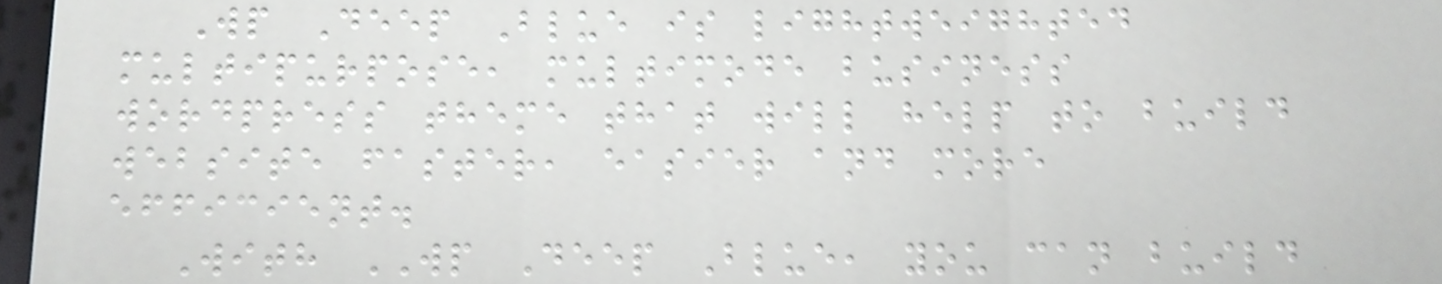Wp Deep Blue is lightweighted
multipurpose, multimode business
wordpress theme that will help to build
website faster, easier and more
efficient.
With WP Deep Blue, you can build
